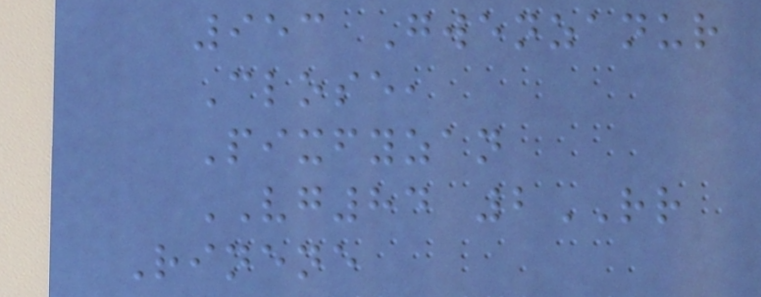953 Gwenzanur
Close,
Pixfyzan
VG84 2RR
Rinene
